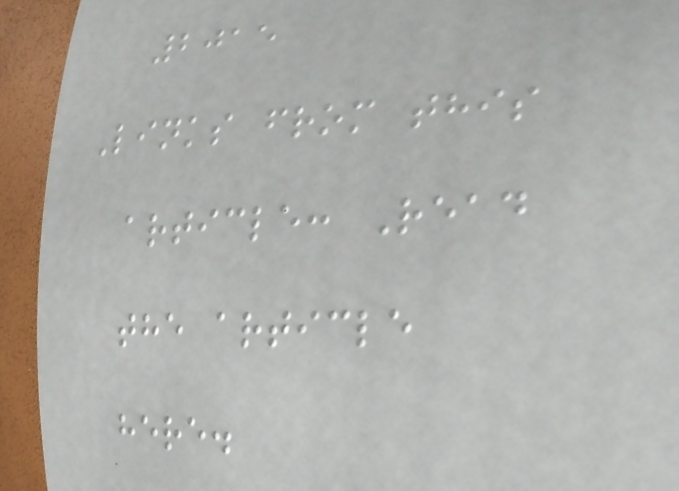2015
Links from this
article: Read
the article
here.
